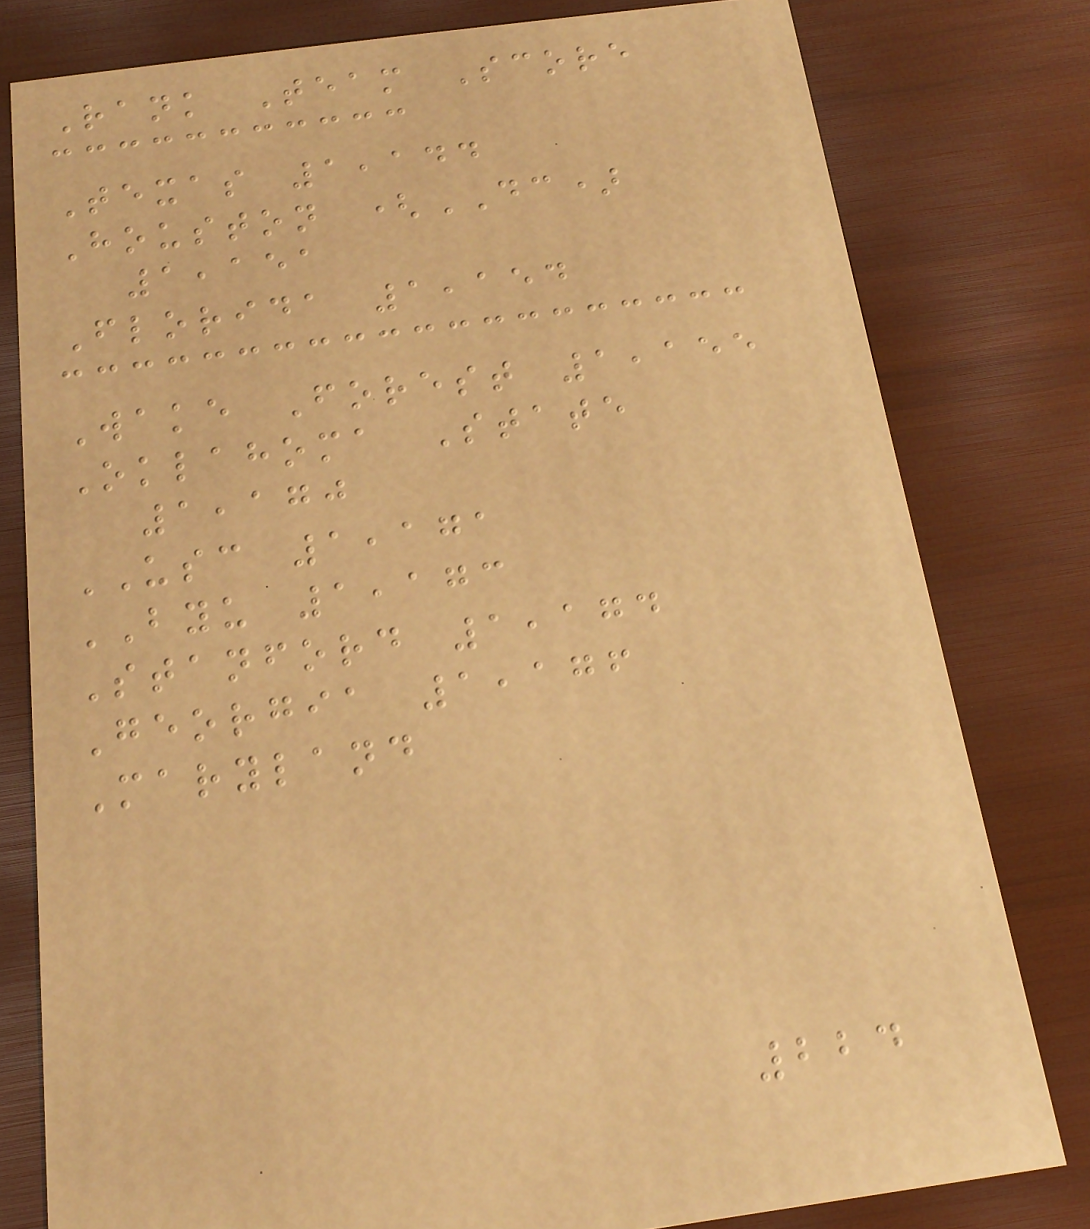Rank Team Score
Texas 1,144
Houston (DC)
1,151
Florida 1,154
Wake Forest 1,155
Oklahoma State
1,170
USC 1,171
BYU 1,173
Stanford 1,174
Georgia 1,176
Maryland
224
